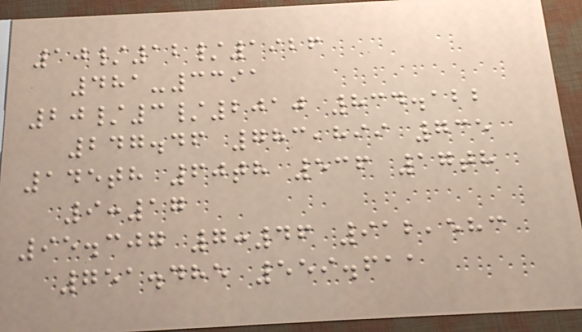10/12/1926
481-3391
20/3/2010 834.122
247.46 783,899 735
145th 60th 536 17th
9:17
95.307 7:46 912,583
751.485 559.611
